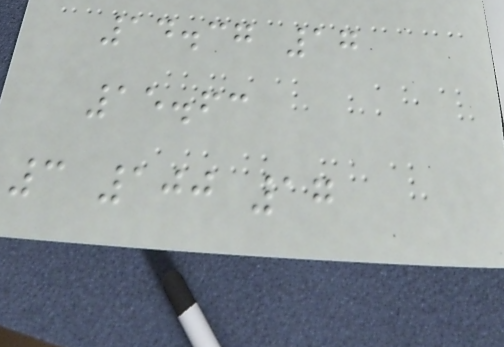14.37 17
15.63
3 100 17
